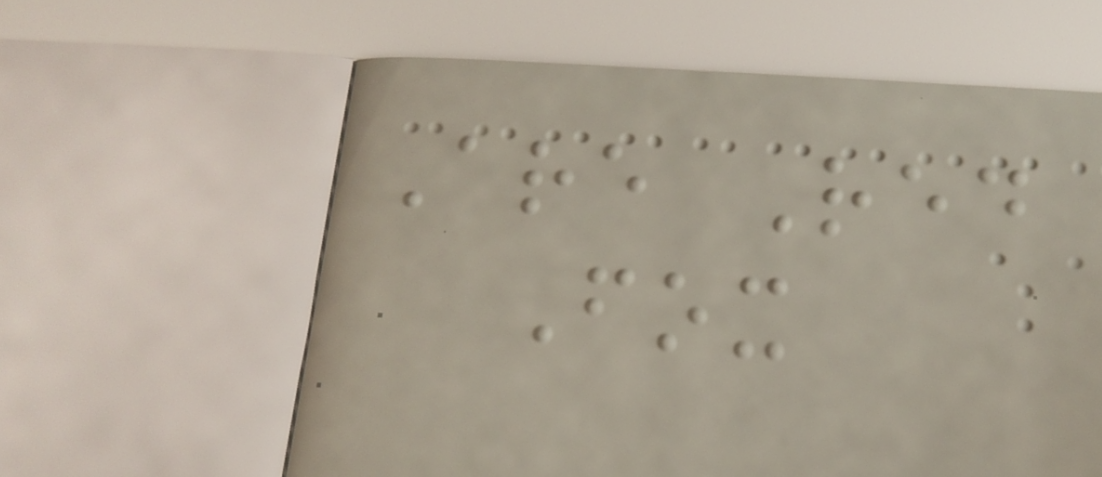Are Red
Fox
